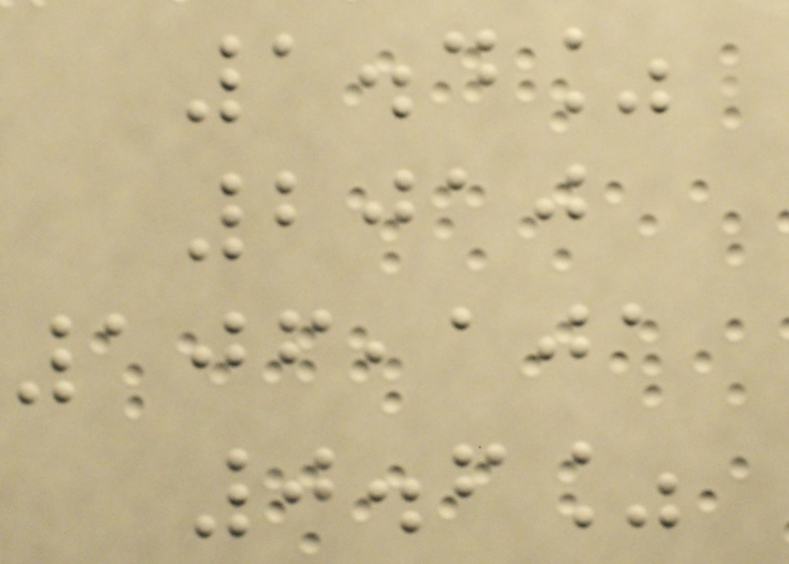1.4%
2010
106,101
0.6%
